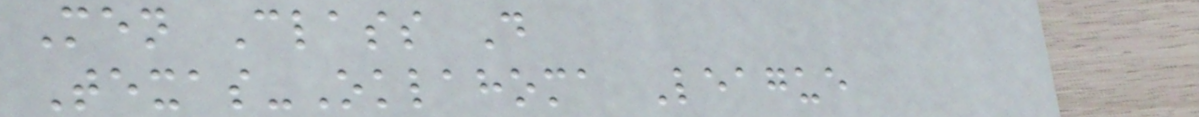Men Class D
Texas-Oklahoma League
